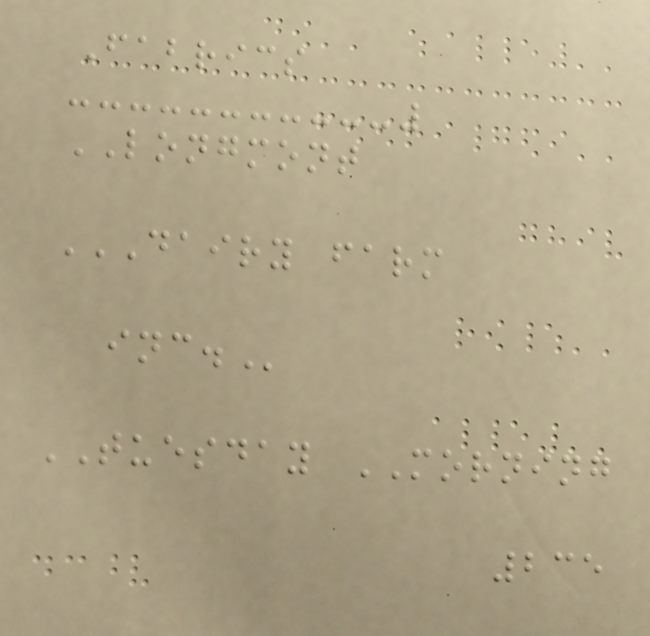Fabrics
LONGMONT
DAIRY FARM
INC.
TUESDAY MORNING
235
